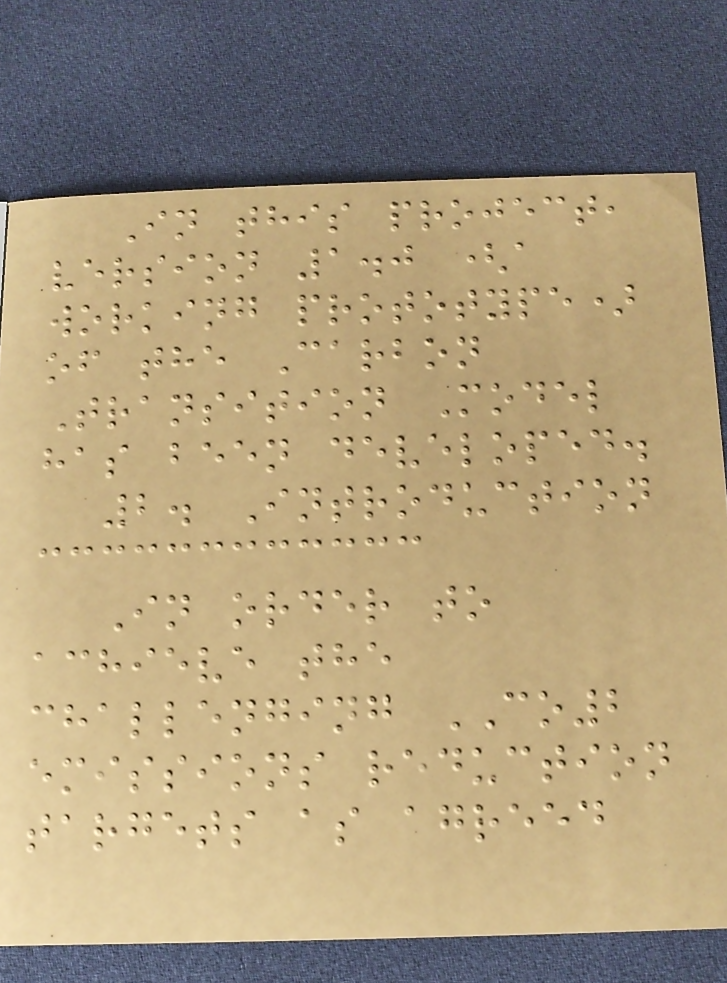In this project,
version 1.0 (a
working prototype)
of the Carbon
Transition Model
has been developed.
2. Introduction
In order to
achieve the
challenging CO2
emissions reduction
targets as agreed
